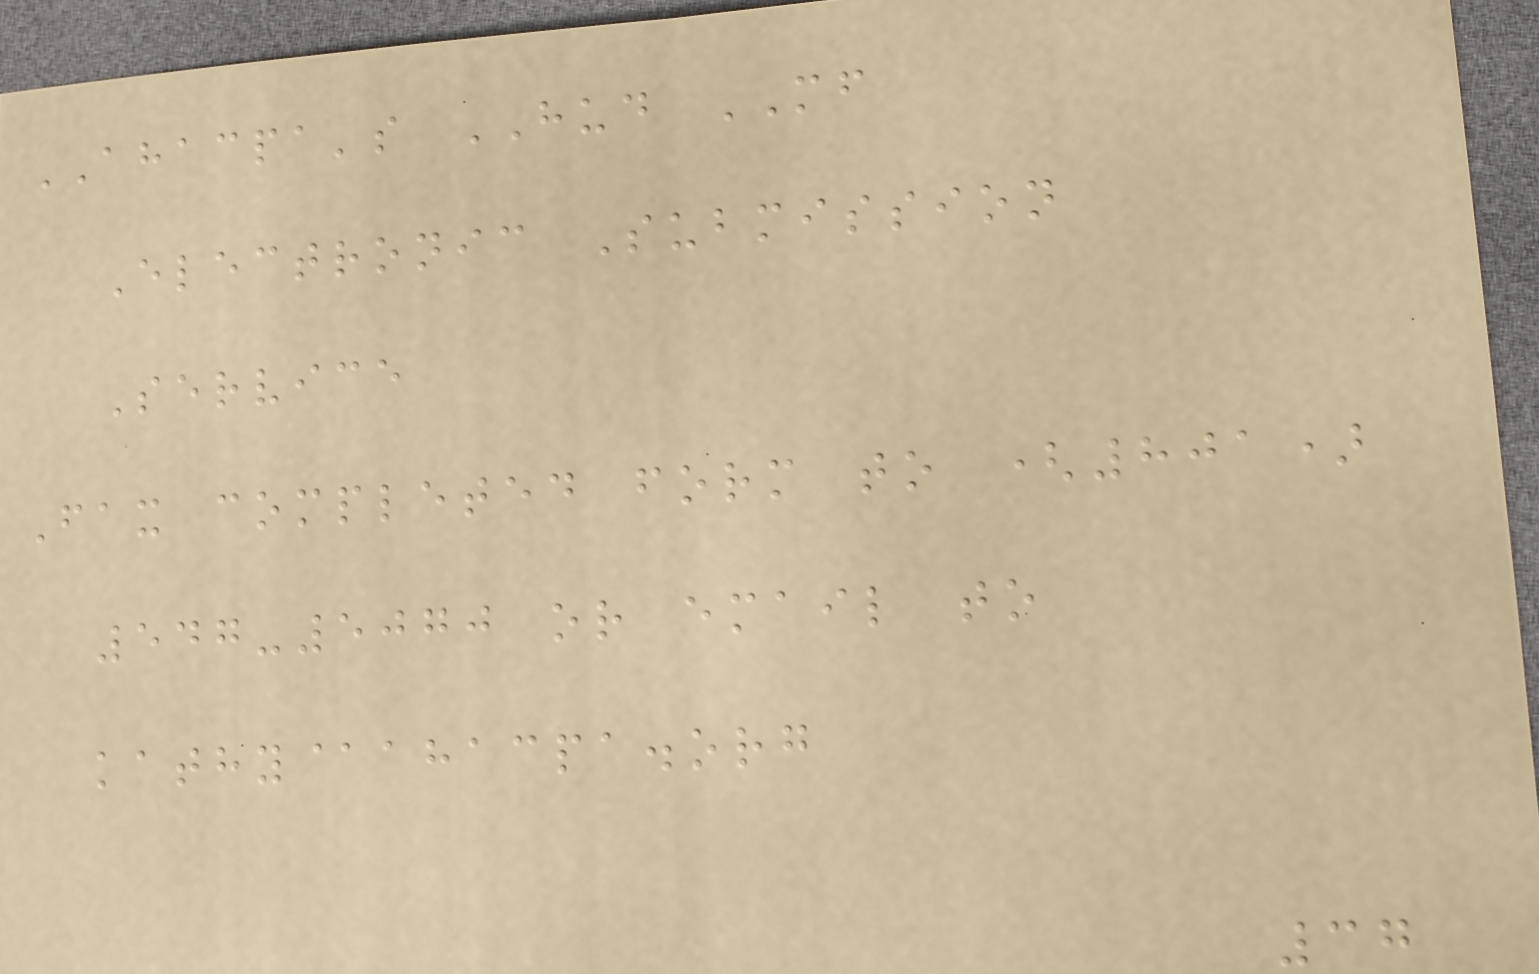AHACPA's HUD MF
Electronic Submission
Service
Fax completed form to (801)
547-5070 or email to
kathy@ahacpa.org
37
